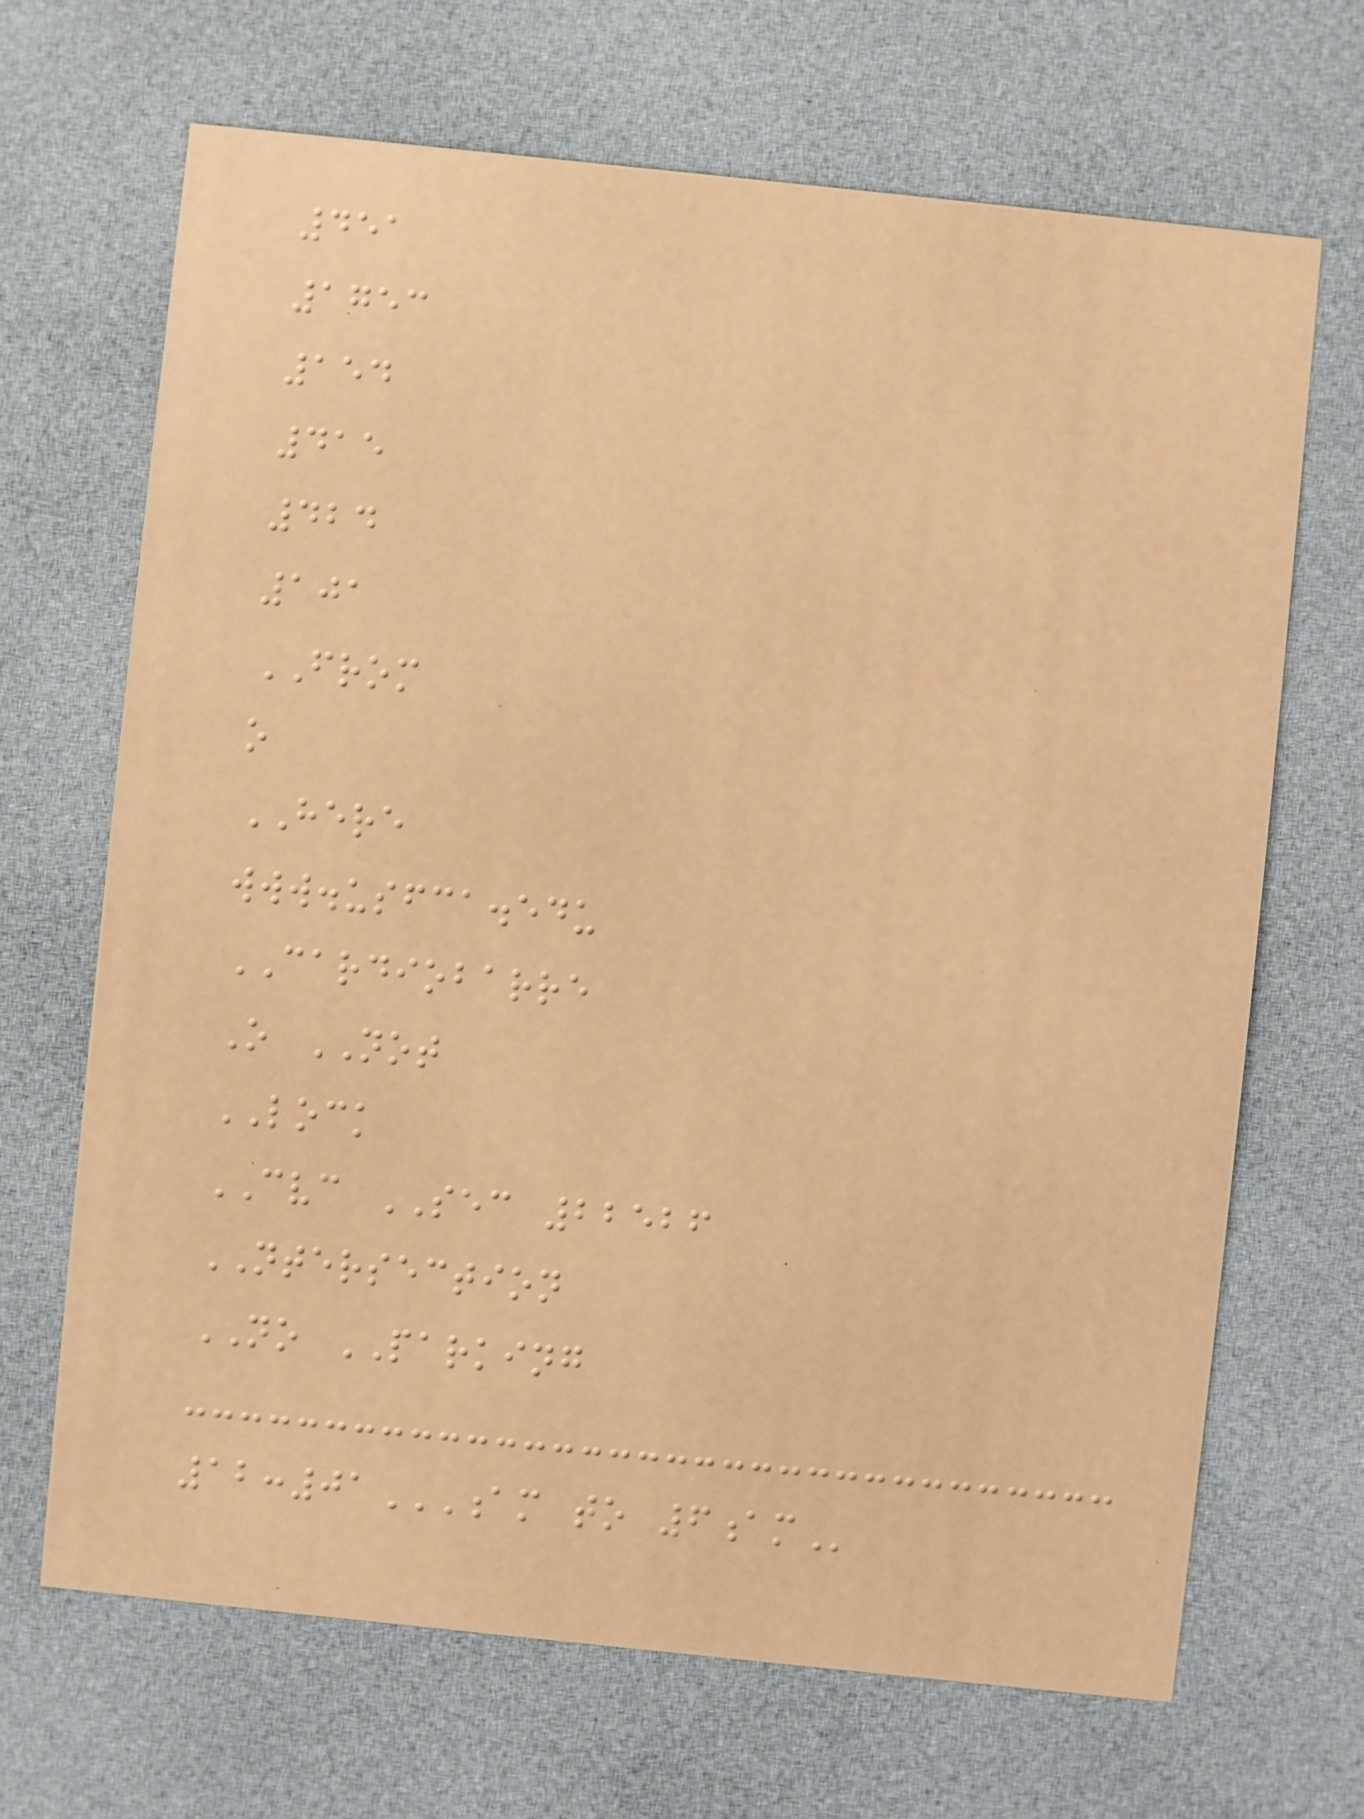451
1753
154
415
424
101
FROM
o
HERE
www.usfca.edu
CARDIOBARRE
O NOT
LOCK
CVC SEC 22526
NTERSECTION
NO PARKING
12:01AM TO 6AM
